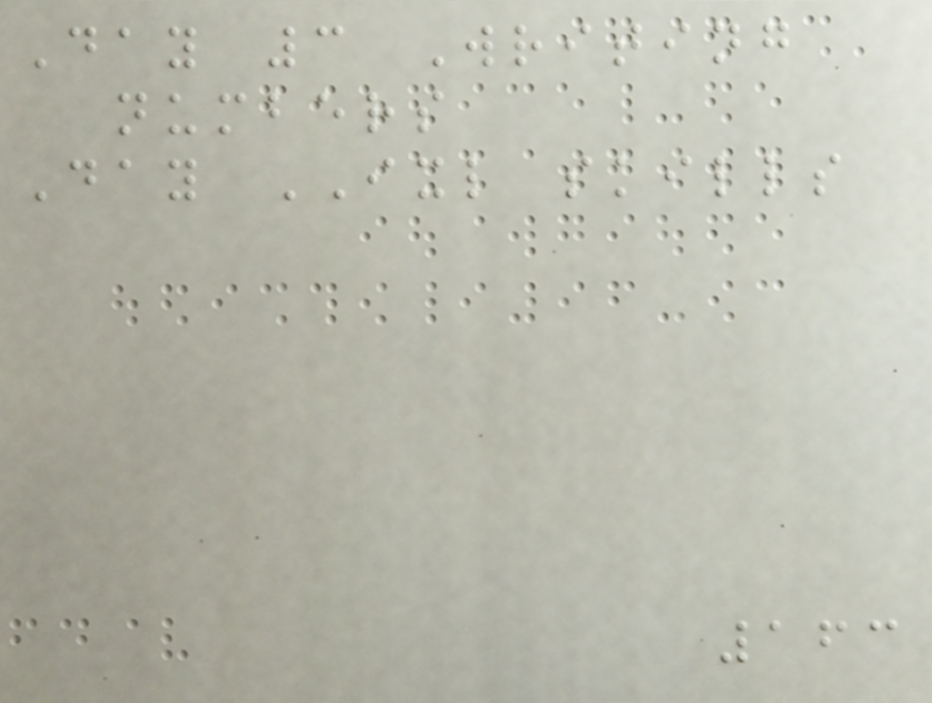Day 3 Writing
numbers
Day IXL skills
163
